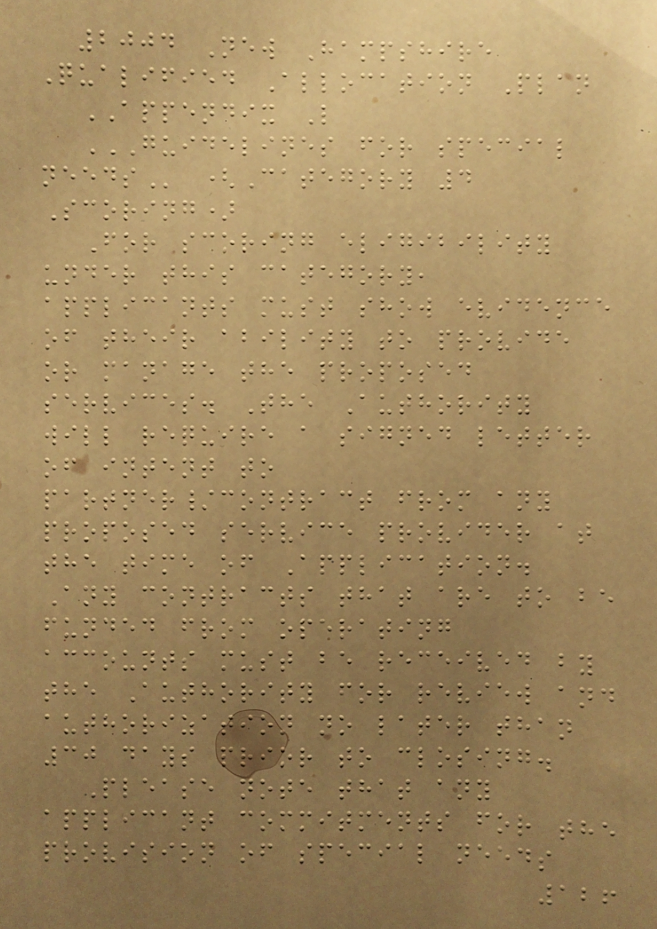2004 New Hampshire
Qualified Allocation Plan
APPENDIX L
GUIDELINES FOR SPECIAL
NEEDS (Category 4
Scoring)
For scoring eligibility
under this category,
applicants must show evidence
of their ability to provide
or manage the proposed
services. The Authority
will require a signed letter
of intent to
partner/contract from any
proposed service provider at
the time of Application.
Any contracts that are to be
funded from operating
accounts must be received by
the Authority for review and
authorization no later than
30 days prior to closing.
Please note that any
applicant commitments for the
provision of special needs
126
